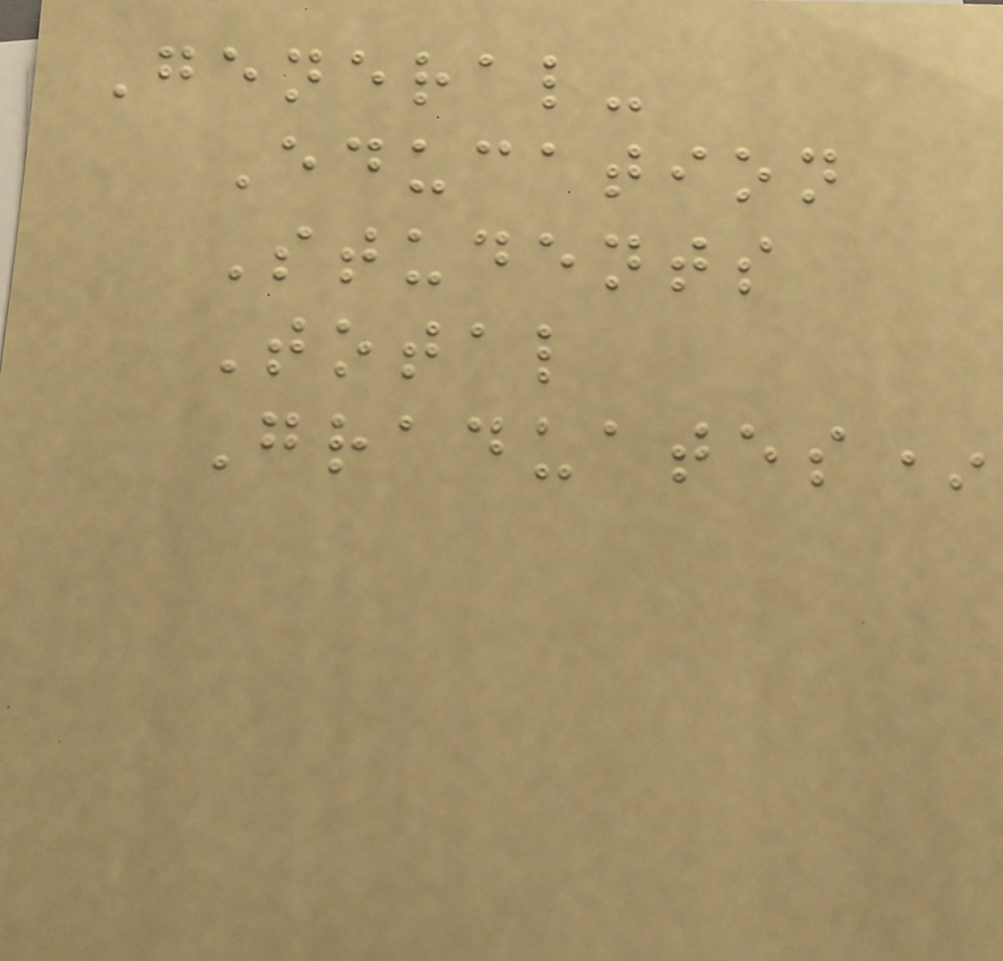General-
Education
Students
Total
Graduates*
